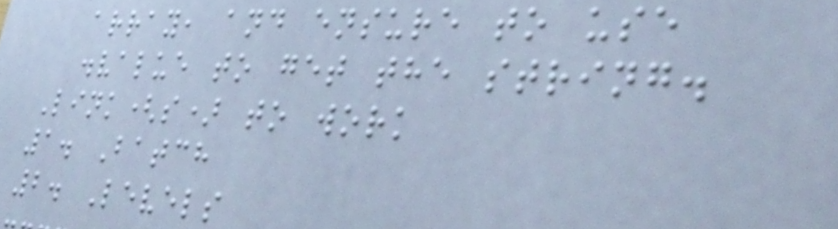array, and ensure to use
.value to get the string.
Link(s) to work
1. Batch
2. Levels
